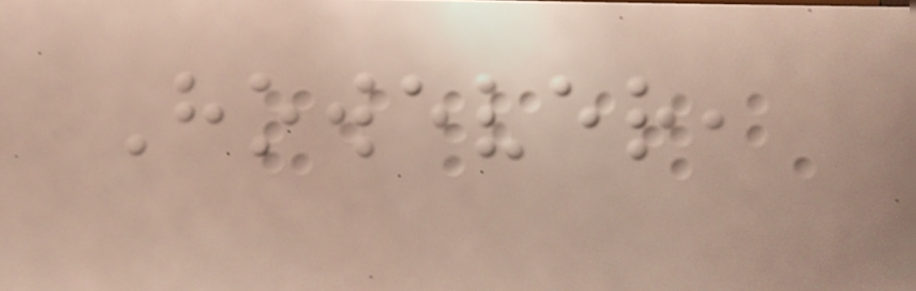However,
